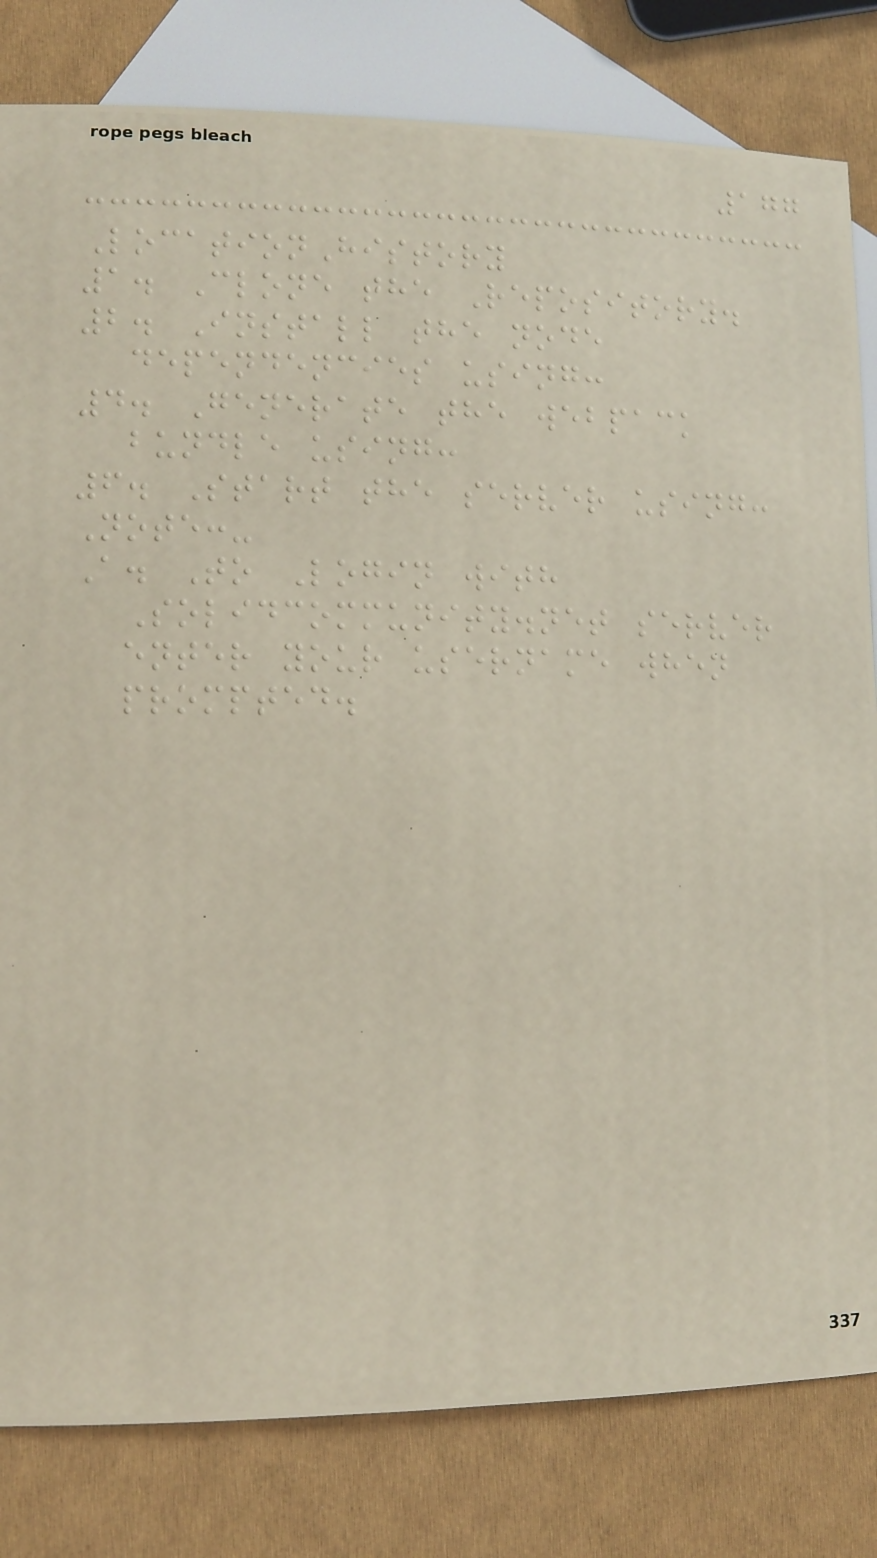177
LocationHistory
1. Clone the Repository.
2. Install the node
dependencies using:
4. Generate the webpack
bundle using:
6. Start the server using:
Note:-
A. To Login with
Solidcommunity.net server
enter your username when
prompted.
